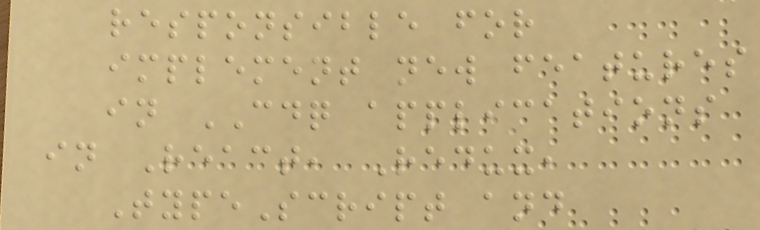responsible for
implement new features
in CDQ applications
in React, Redux,
TypeScript and
